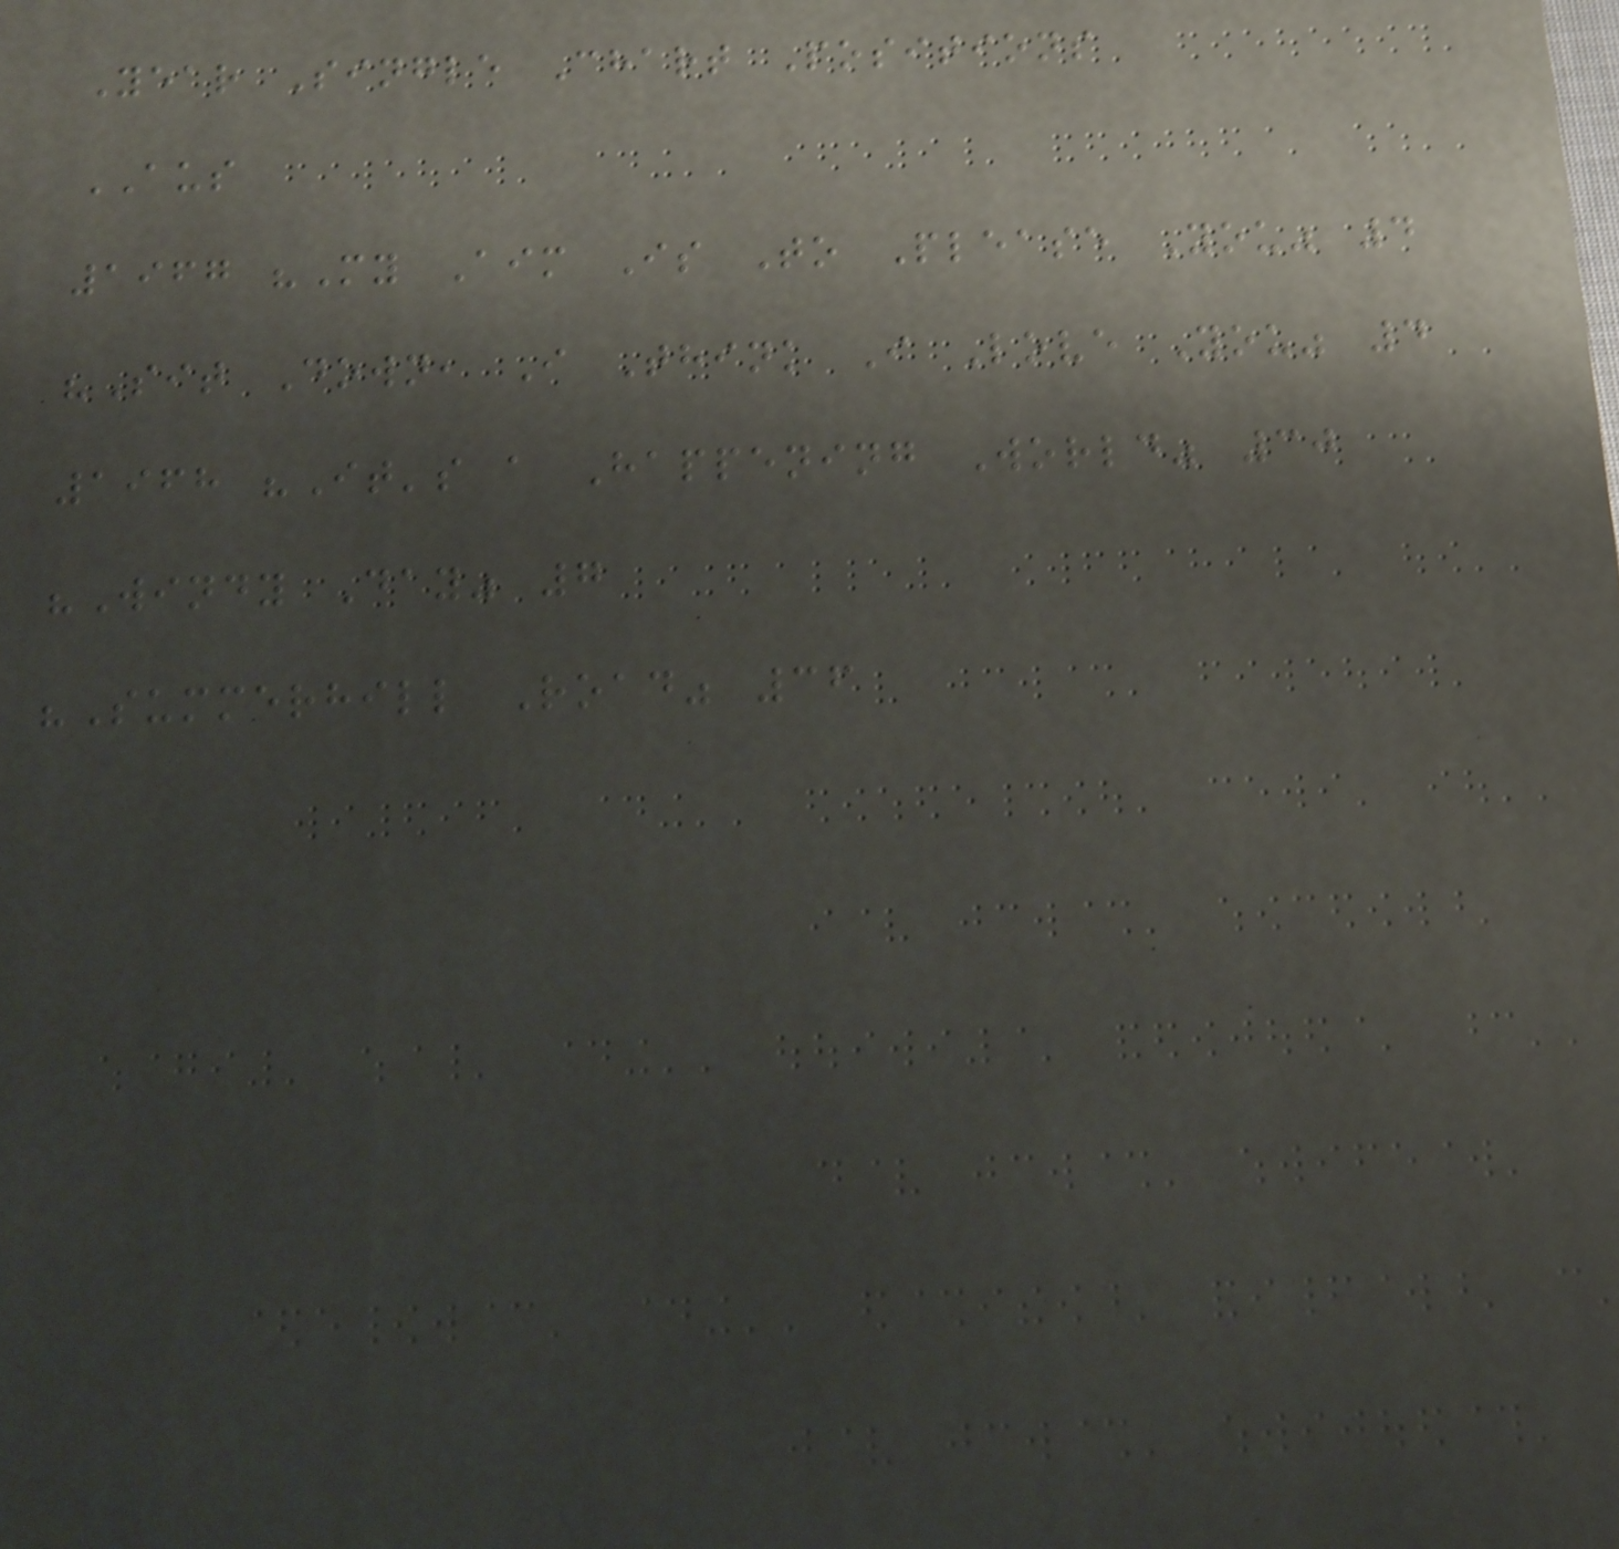Year Single Chart Positions
AUS
1967 "My Aim Is To Please You" 4
"Sit Down, I Think I Love You" 4
1968 "It's a Happening World" 30
"Windy Day" 7
"Summerhill Road" 36
